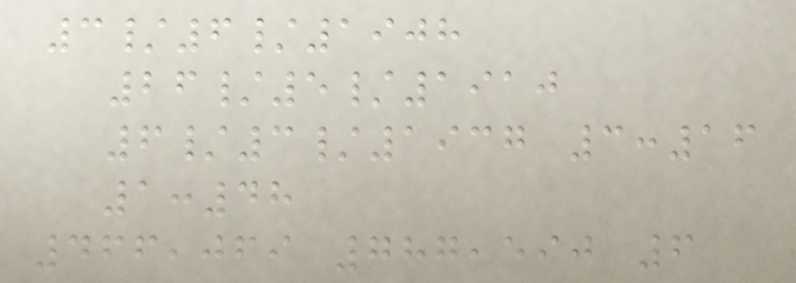3/6/1908
26/5/1910
6/3/1937 3:16
1:48
466,069 787,590 6
